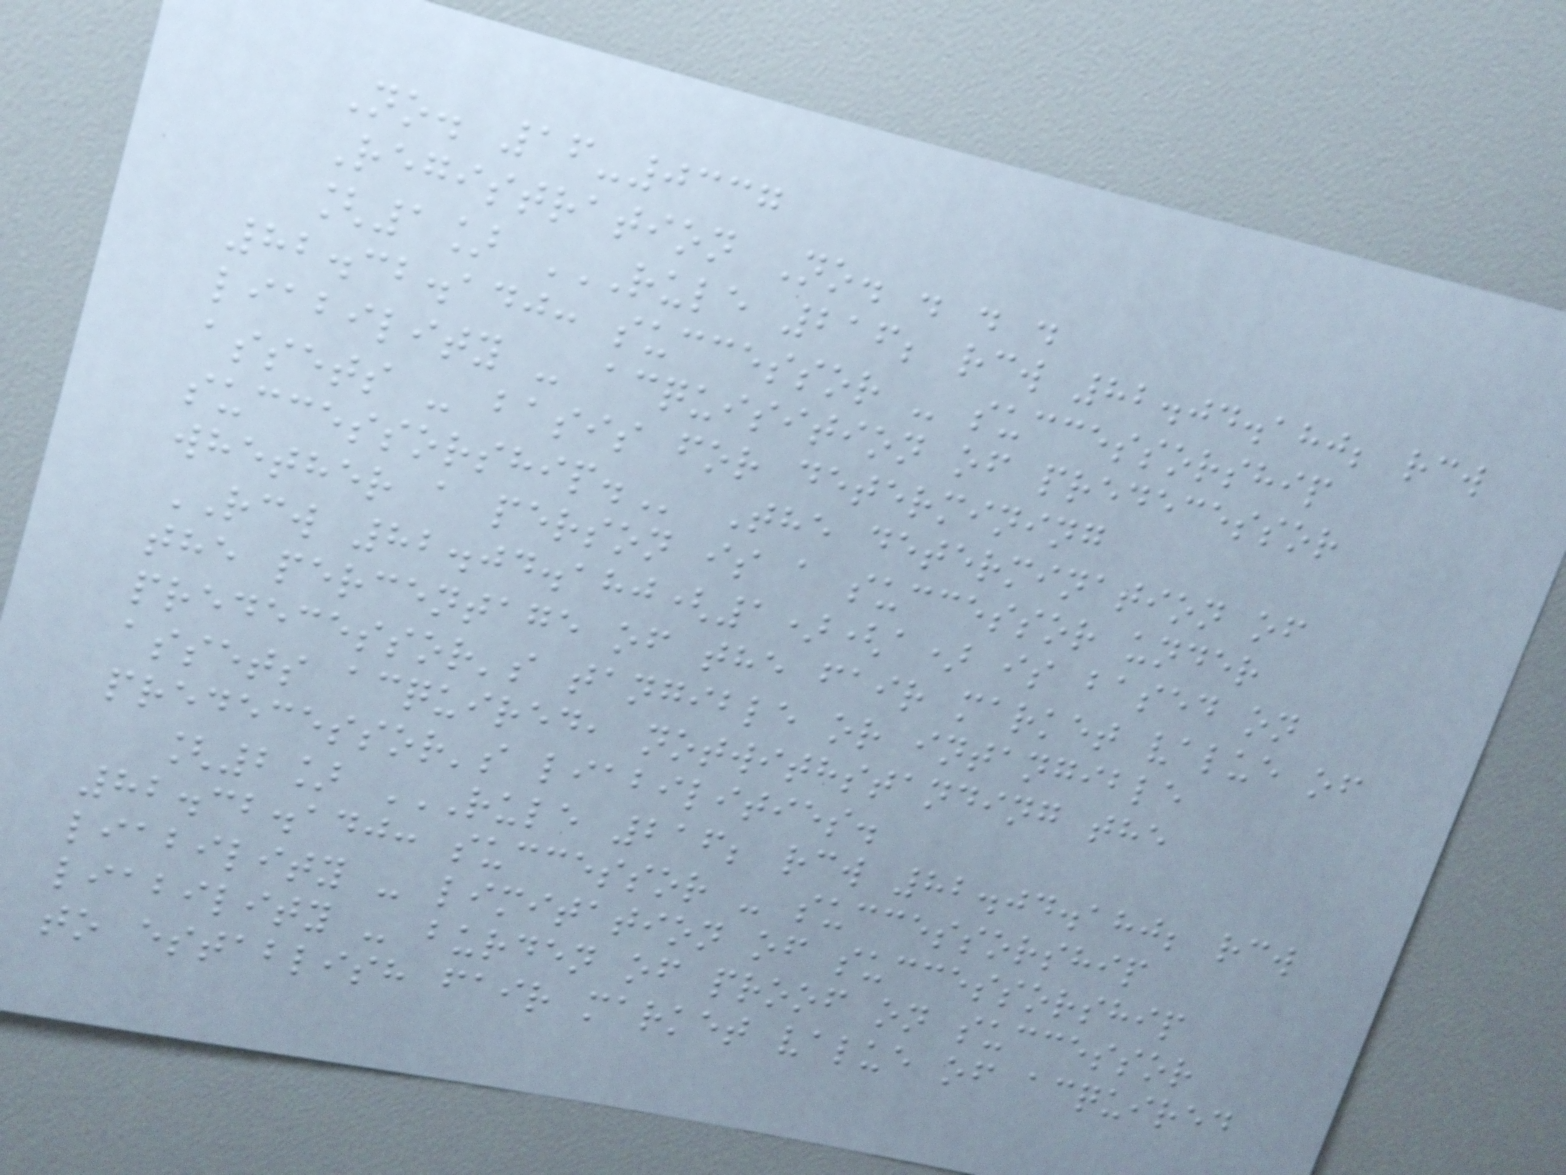No. 16-0337
Registration No. . . .
[1] RULE 216; RCW 82.04.180; RCW
82.32.140: SUCCESSOR - SUCCESSORSHIP
LIABILITY - ACQUISITION OF PREDECESSOR
ASSETS - BASIS FOR DETERMINING
SUCCESSORSHIP. The determination of
whether a person is a successor under
RCW 82.04.180(1)(a) is based on
the percentage of the fair market value of
predecessor's tangible or intangible
assets acquired, notwithstanding the
predecessor's liabilities.
[2] RULE 216; RCW 82.04.180; RCW
82.32.140: SUCCESSOR - SUCCESSORSHIP
LIABILITY - LIMITATION OF SUCCESSORSHIP
LIABILITY - BURDEN OF PROOF ON SUCCESSOR
TO ESTABLISH FAIR MARKET VALUE OF ACQUIRED
